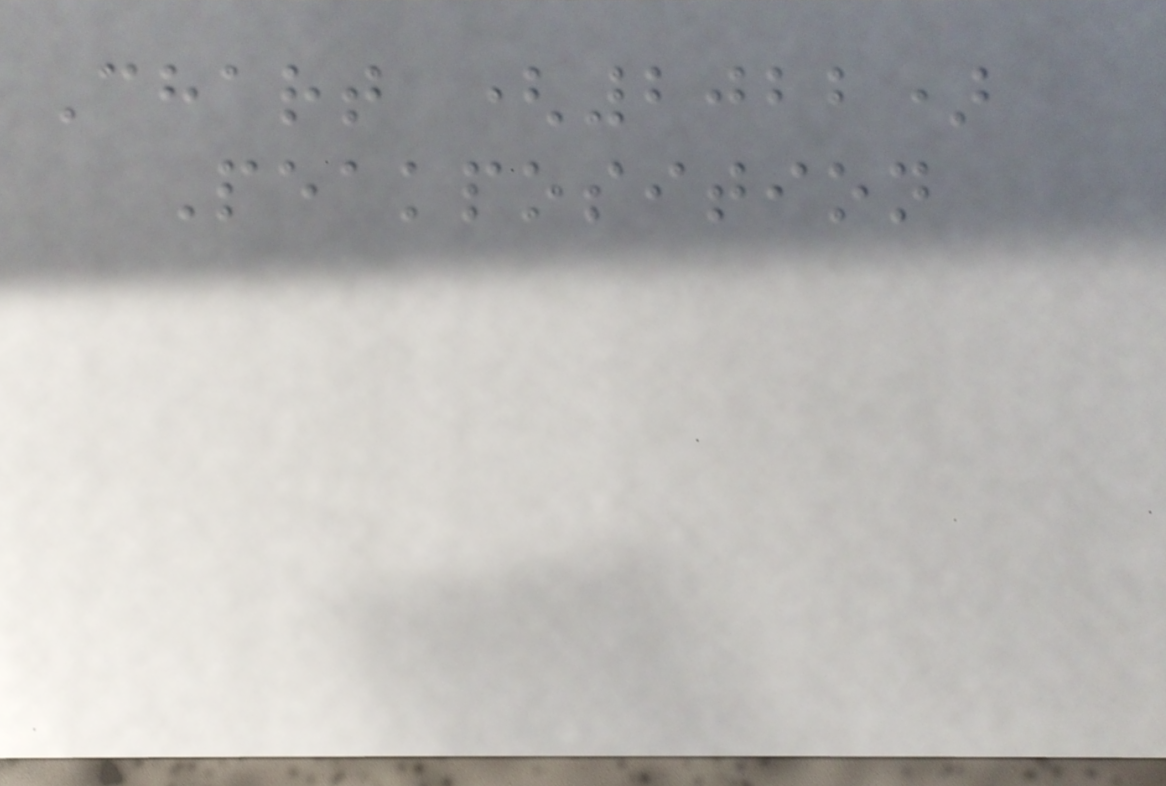Chart (2022)
Peakposition
